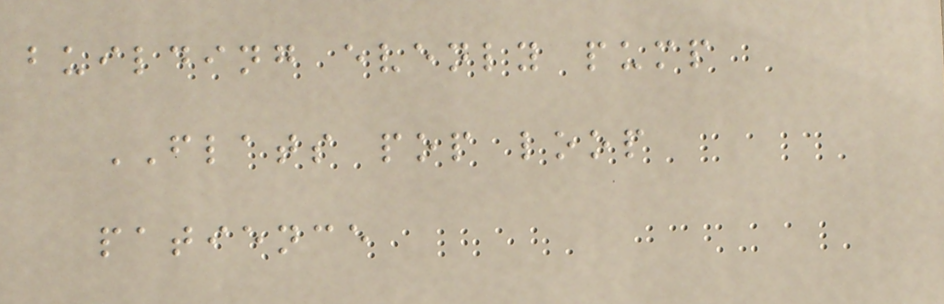building evenly pump
FLATS pop loop
patience
